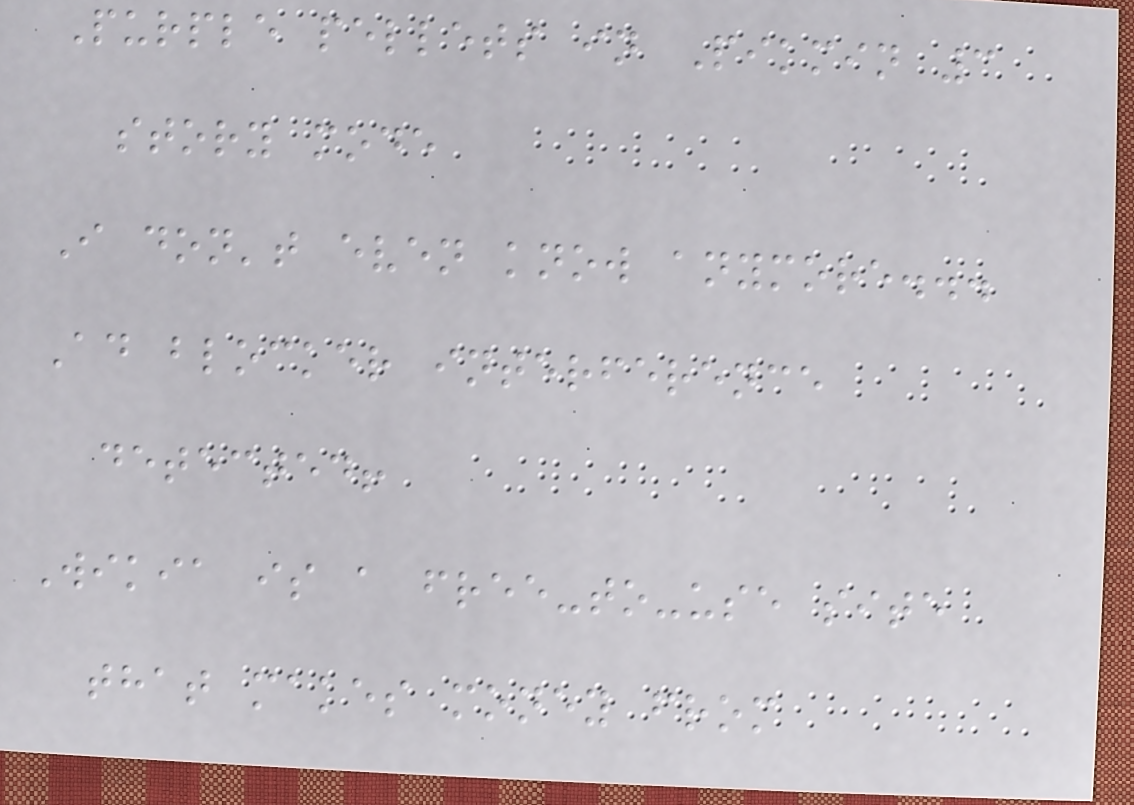Purple pellets in Pikmin 3
story mode
I don't even know anymore...
Ad blocker interference
detected!
Wikia is a free-to-use site
that makes money from
